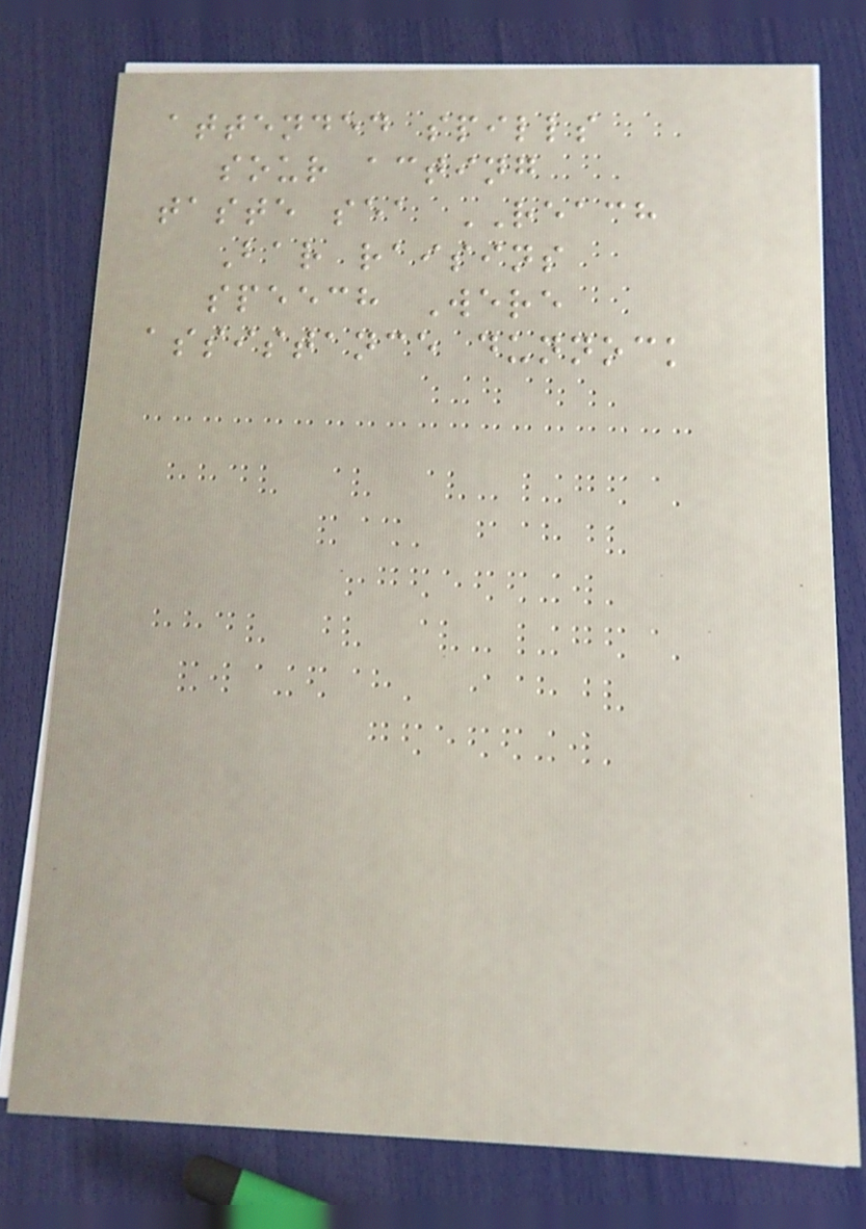attended spills
sour acting
taste sea REACH
Bar raisins
speech Were
assistance dunnock
